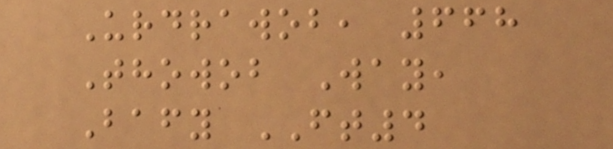Urdrawob, 668
Thowob Way,
Bafy FT4
